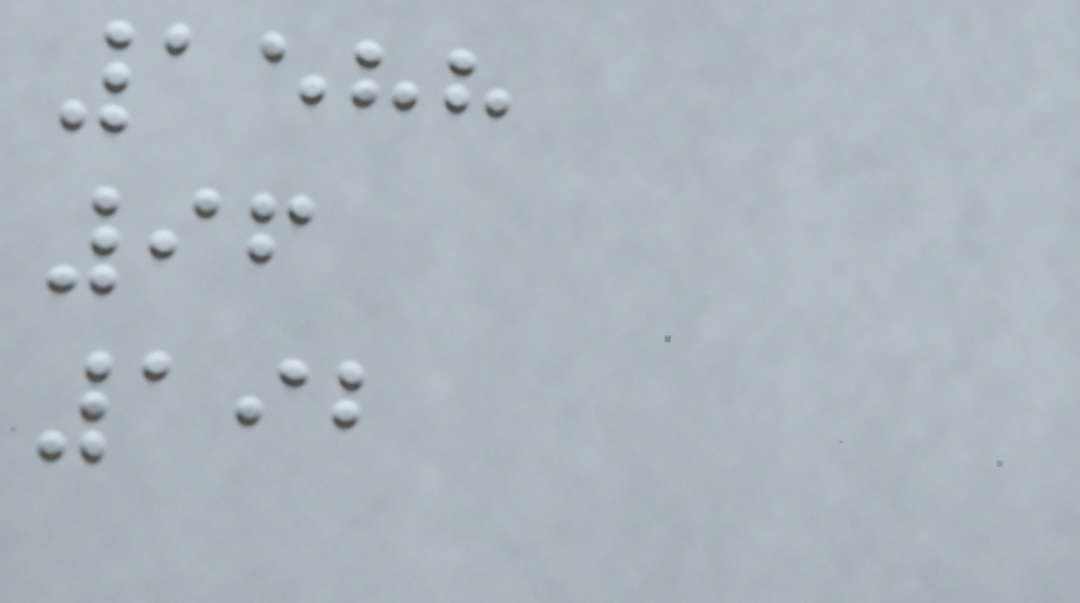1588
96
192
